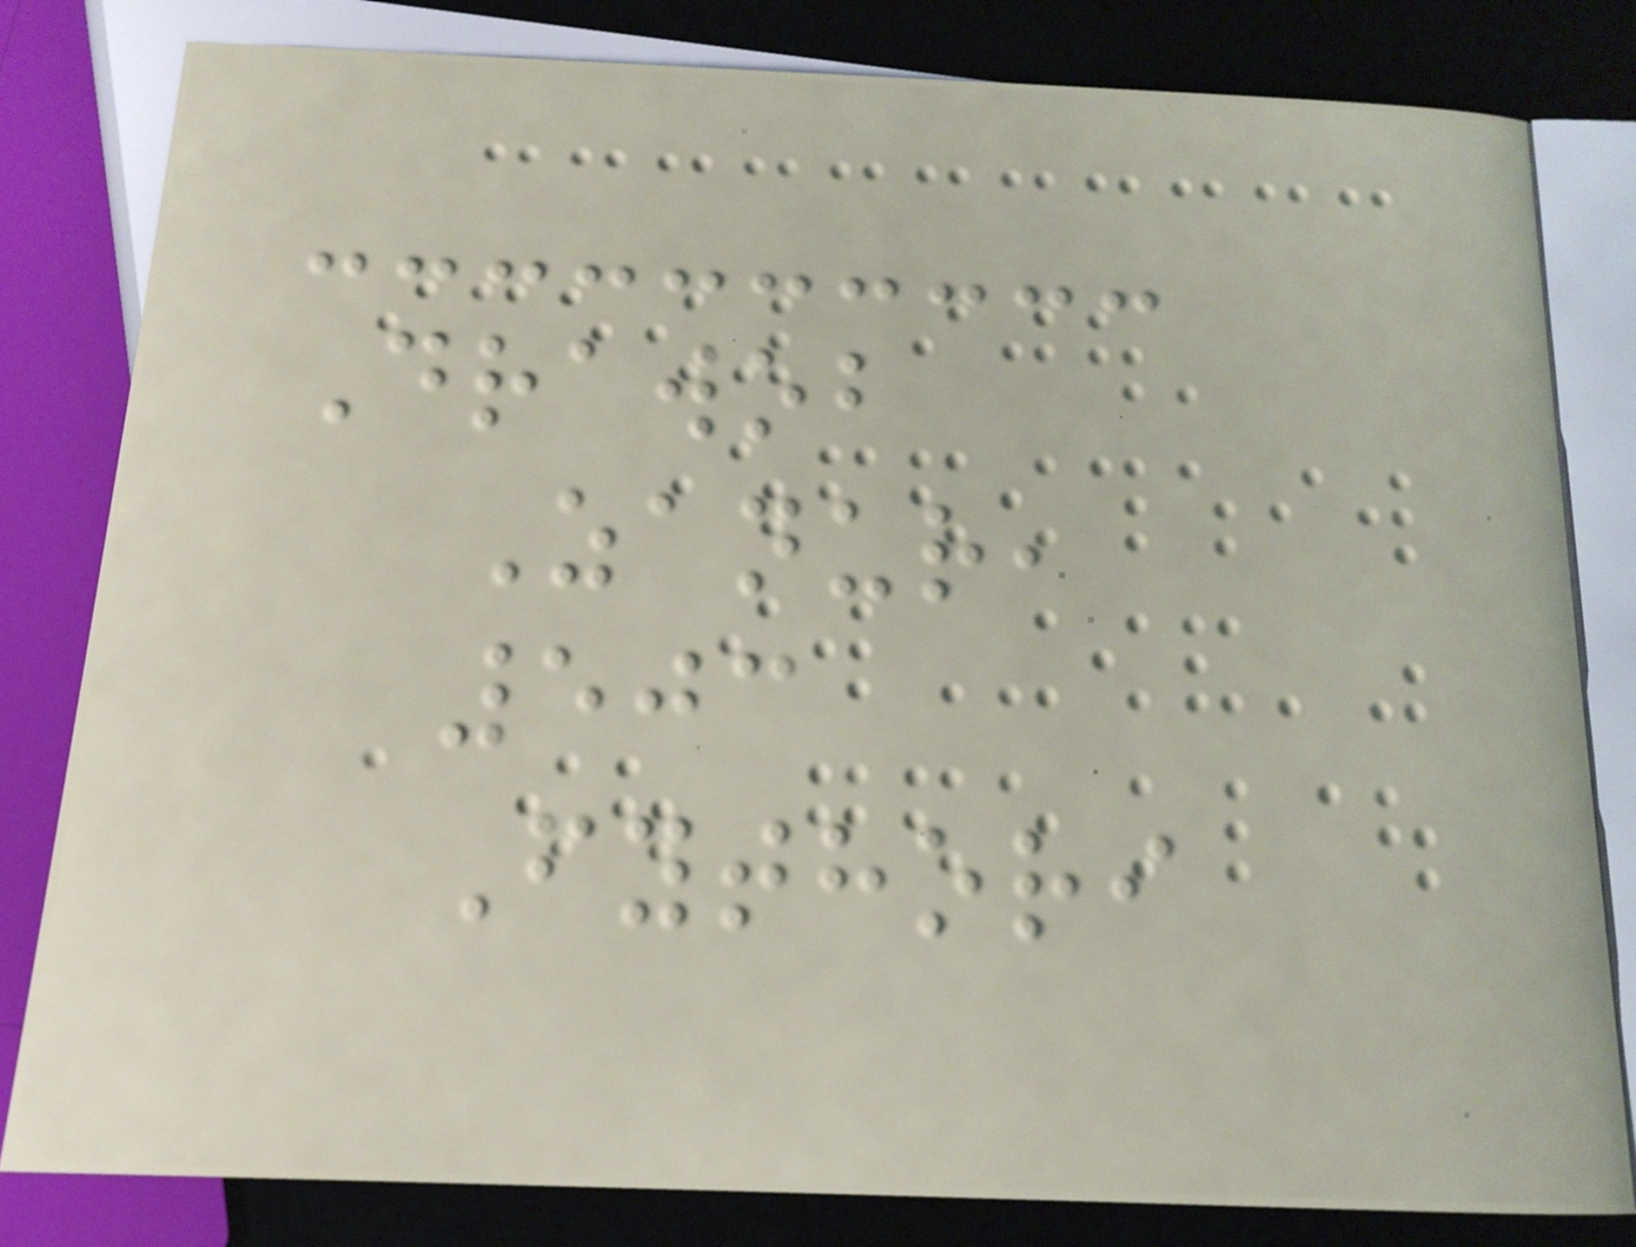Drawob
Zanur,
503
Fythori
